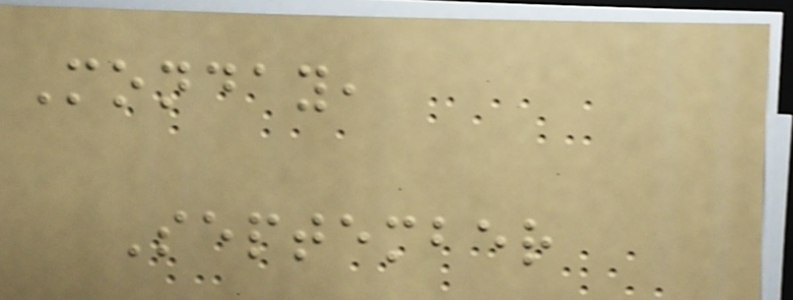Monday,
September
